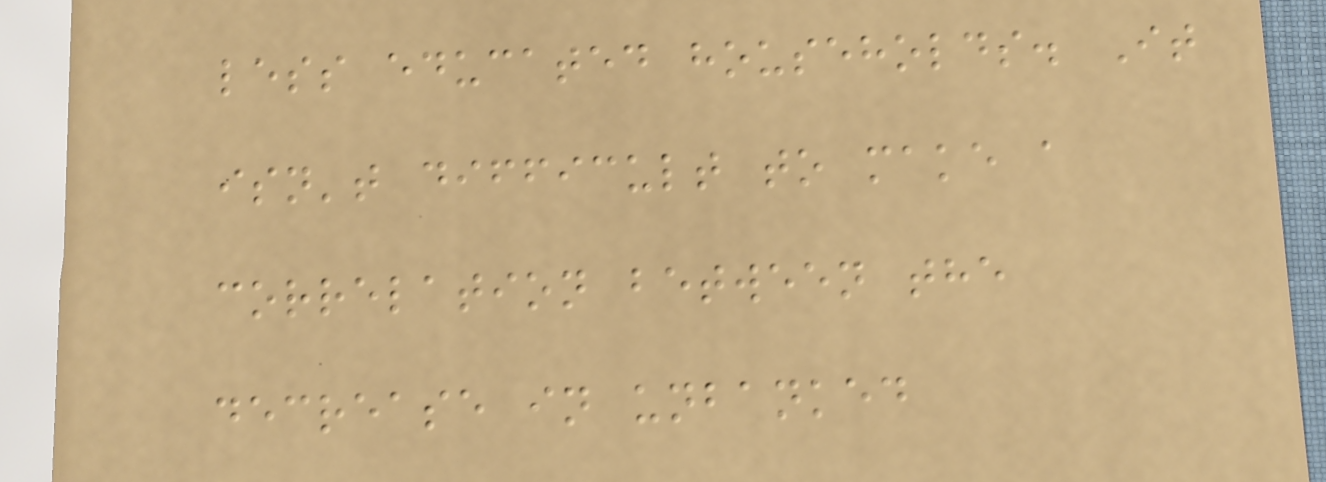less educated households. It
isn't difficult to make a
correlation between the
decrease in unbanked
